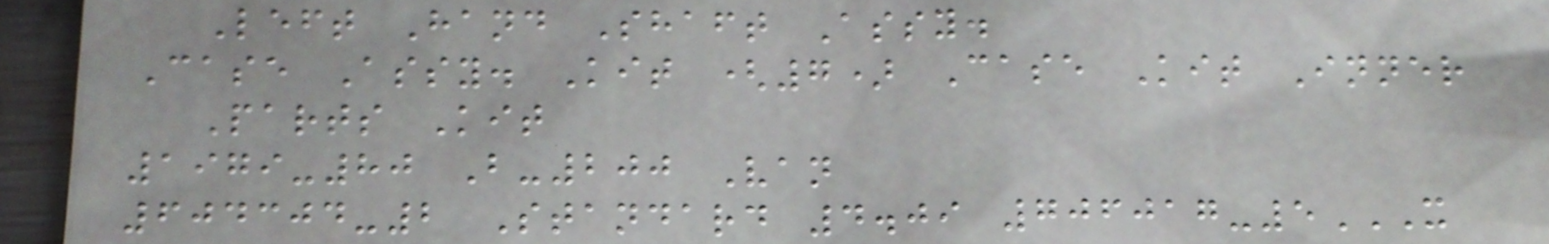Left Hand Shaft Assy.
Case Assy. Kit (7) Case Kit Inner
Parts Kit
1979-80 B-200 Van
604304-2 Standard 4.09 706017-5X
